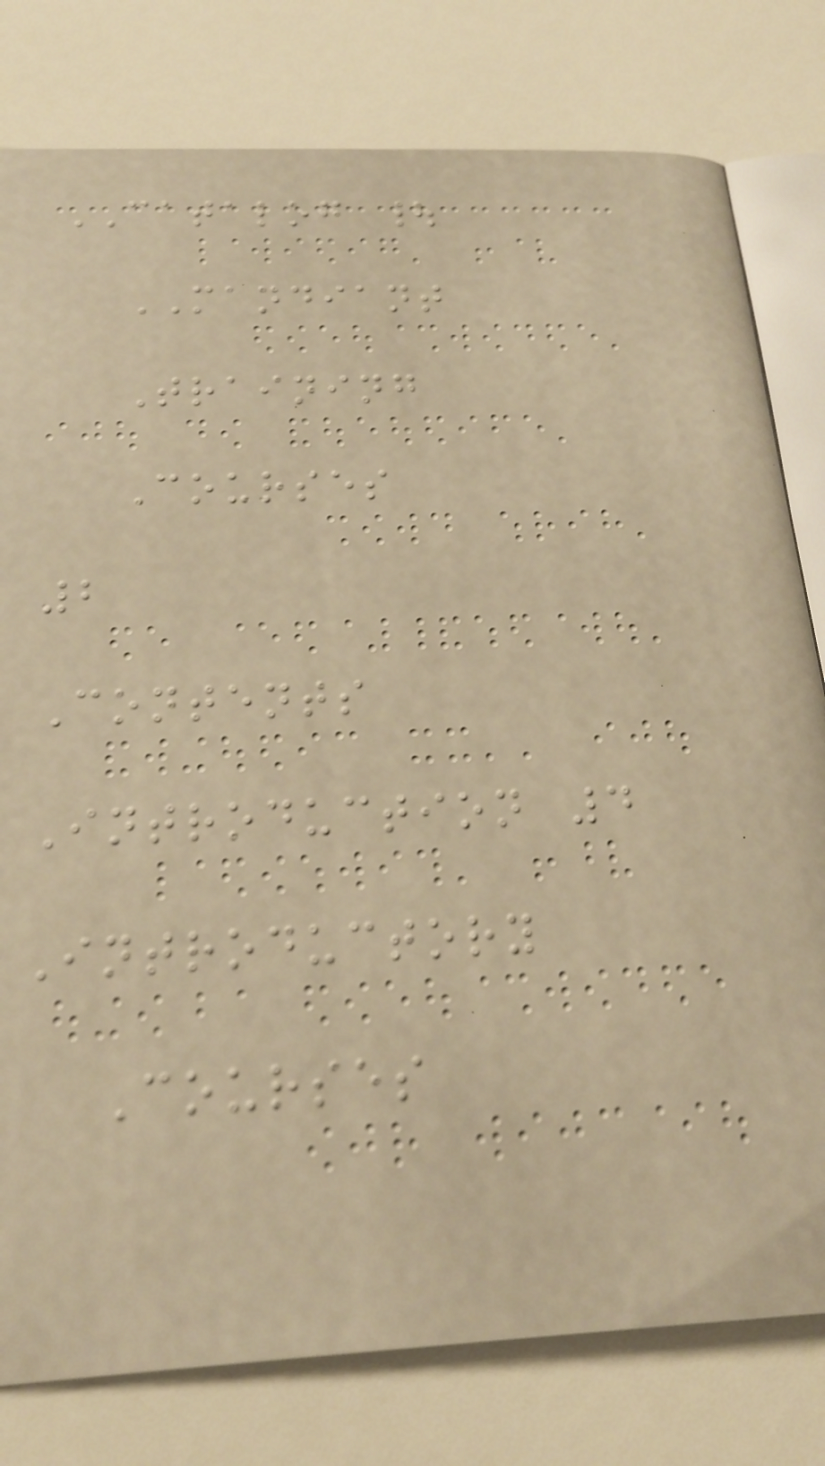CATALOG |
MANDIANT
Training
Courses
2
Contents
Introduction 4
Introductory
Courses
